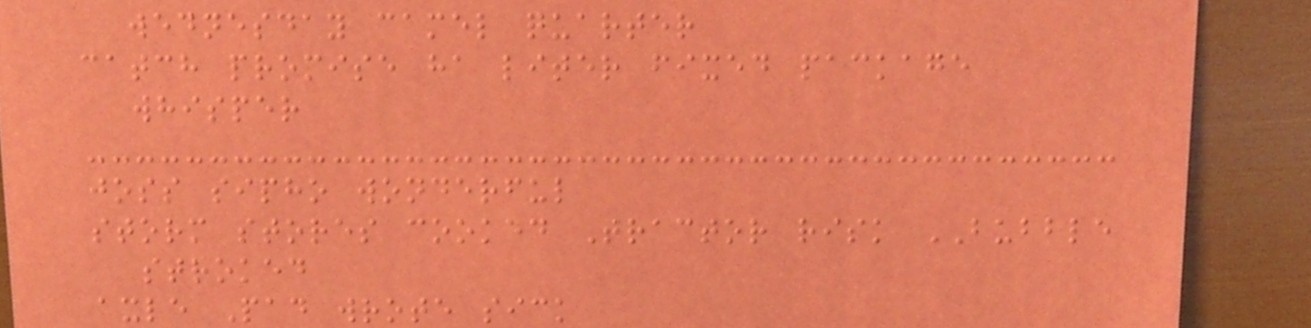wednesday camel quarter
catch promise ha liter fixed package
whisper
joss sipho wonderful
storm stores cooked Tractor risk BUBBLE
stroked
axle Pad wrote sick
